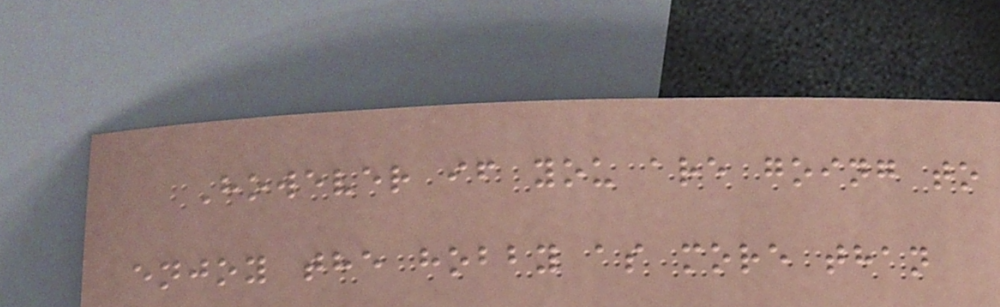However if you are going to
enjoy the hobby as more than
